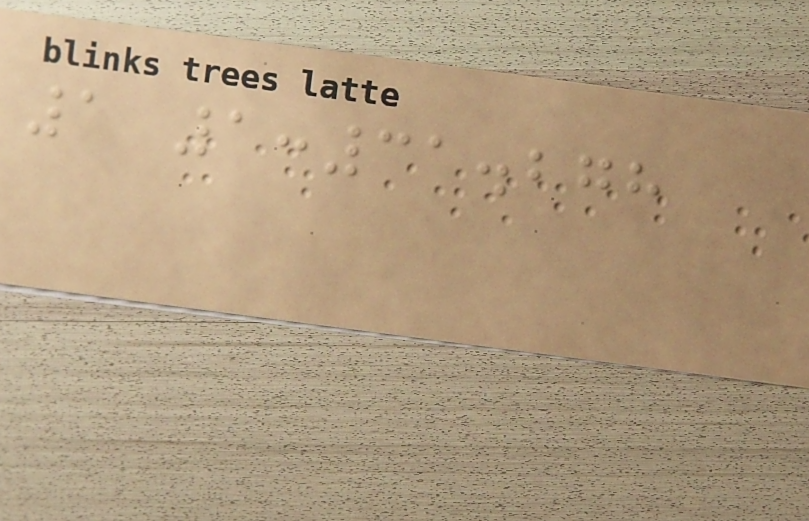1 1:31.278
